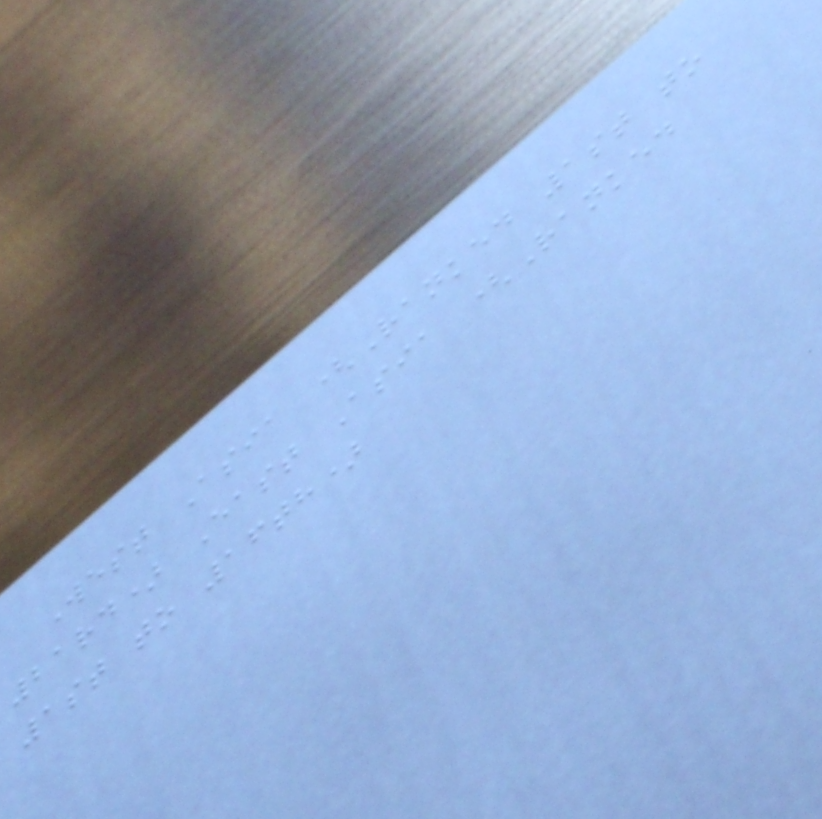West Asia (Ranked 1st to
21rd) East Asia (Ranked
1st to 16th)
